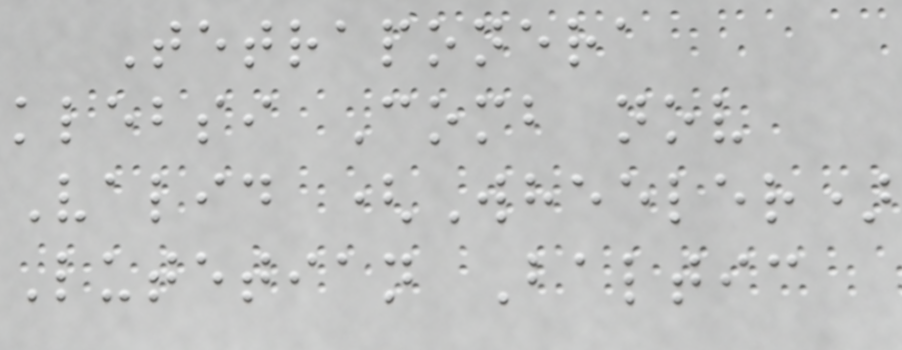Tetraponera
klebsi Comb nov
Valid (Wheeler)
Lutetian Baltic
